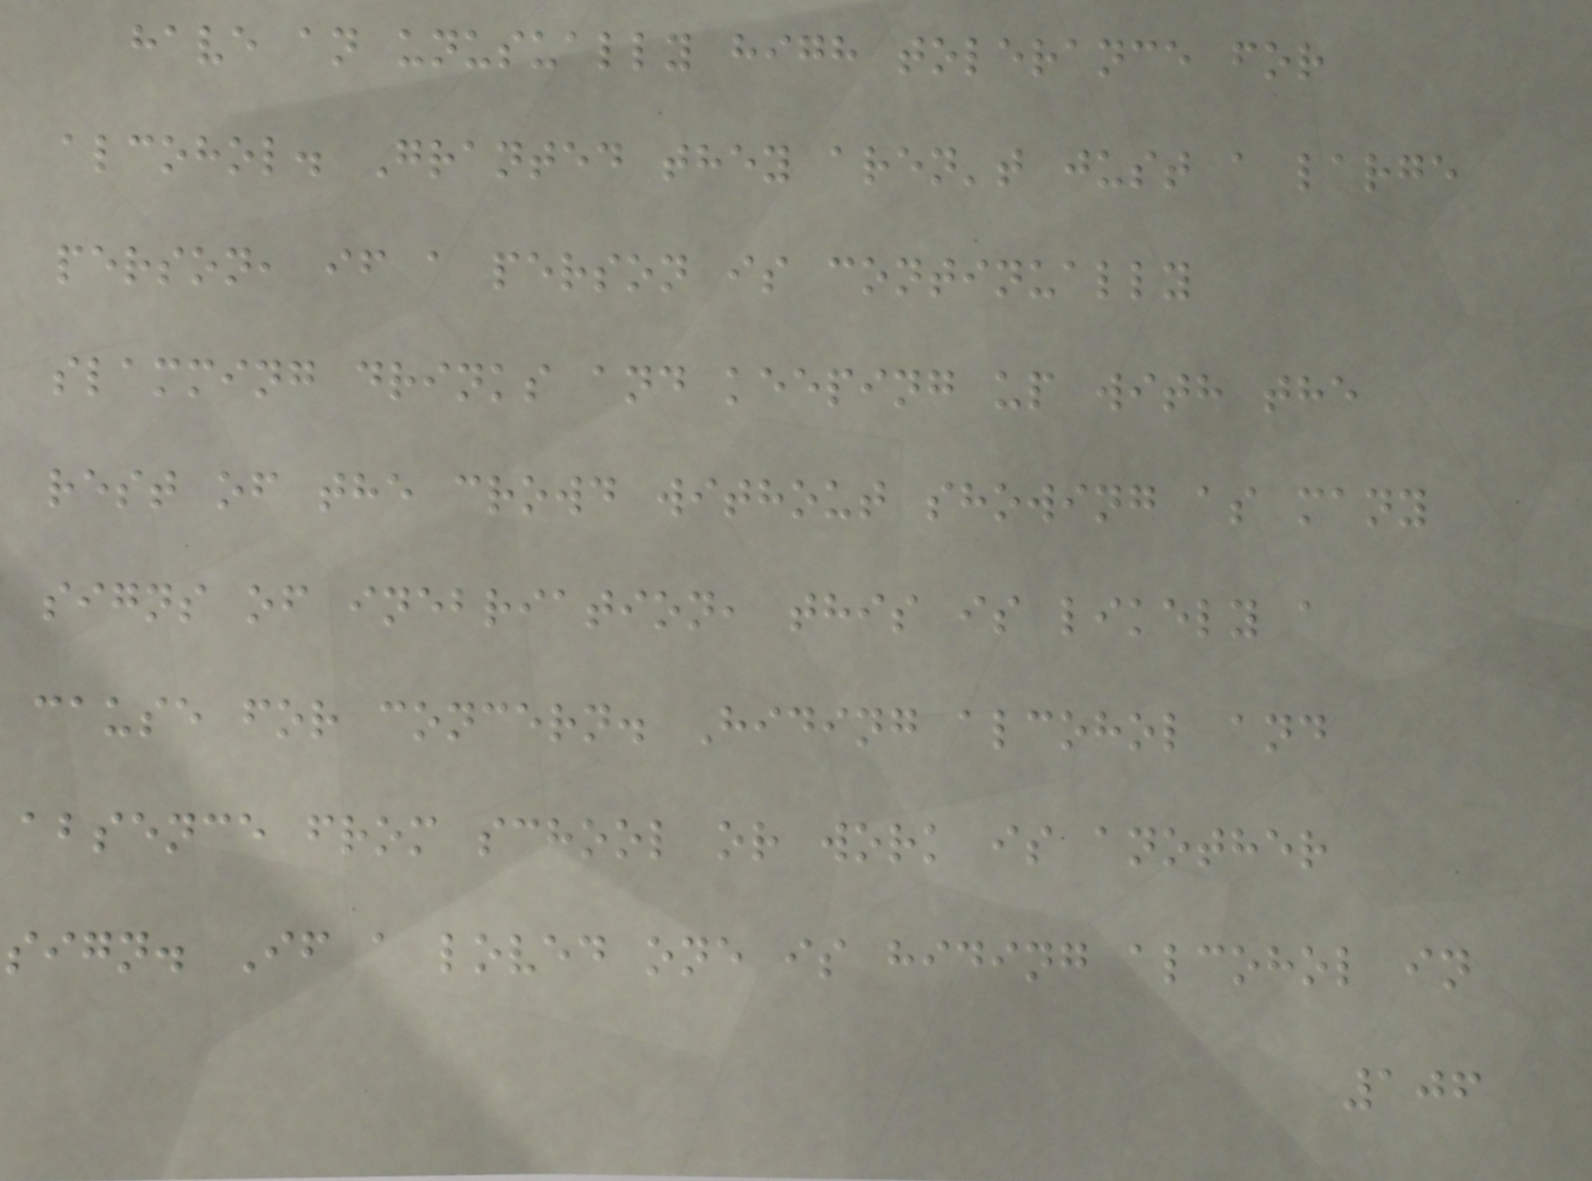have an unusually high tolerance for
alcohol. Granted they aren't just a large
person, if a person is continually
slamming drinks and keeping up with the
rest of the crowd without showing as many
signs of inebriation, this is likely a
cause for concern. Hiding alcohol and
absence from school or work is another
sign. If a loved one is hiding alcohol in
106
